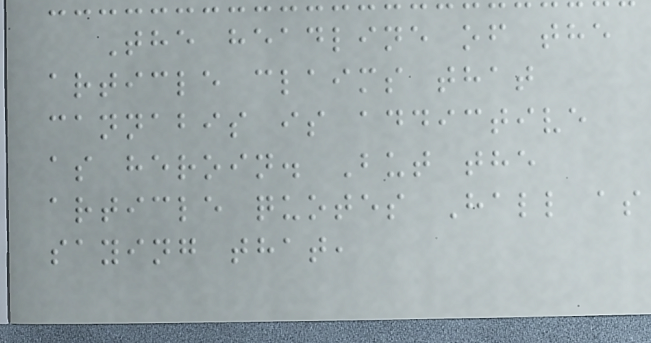The headline of the
article claims that
cannabis is addictive
as heroin. But the
article quotes Hall as
saying that,
